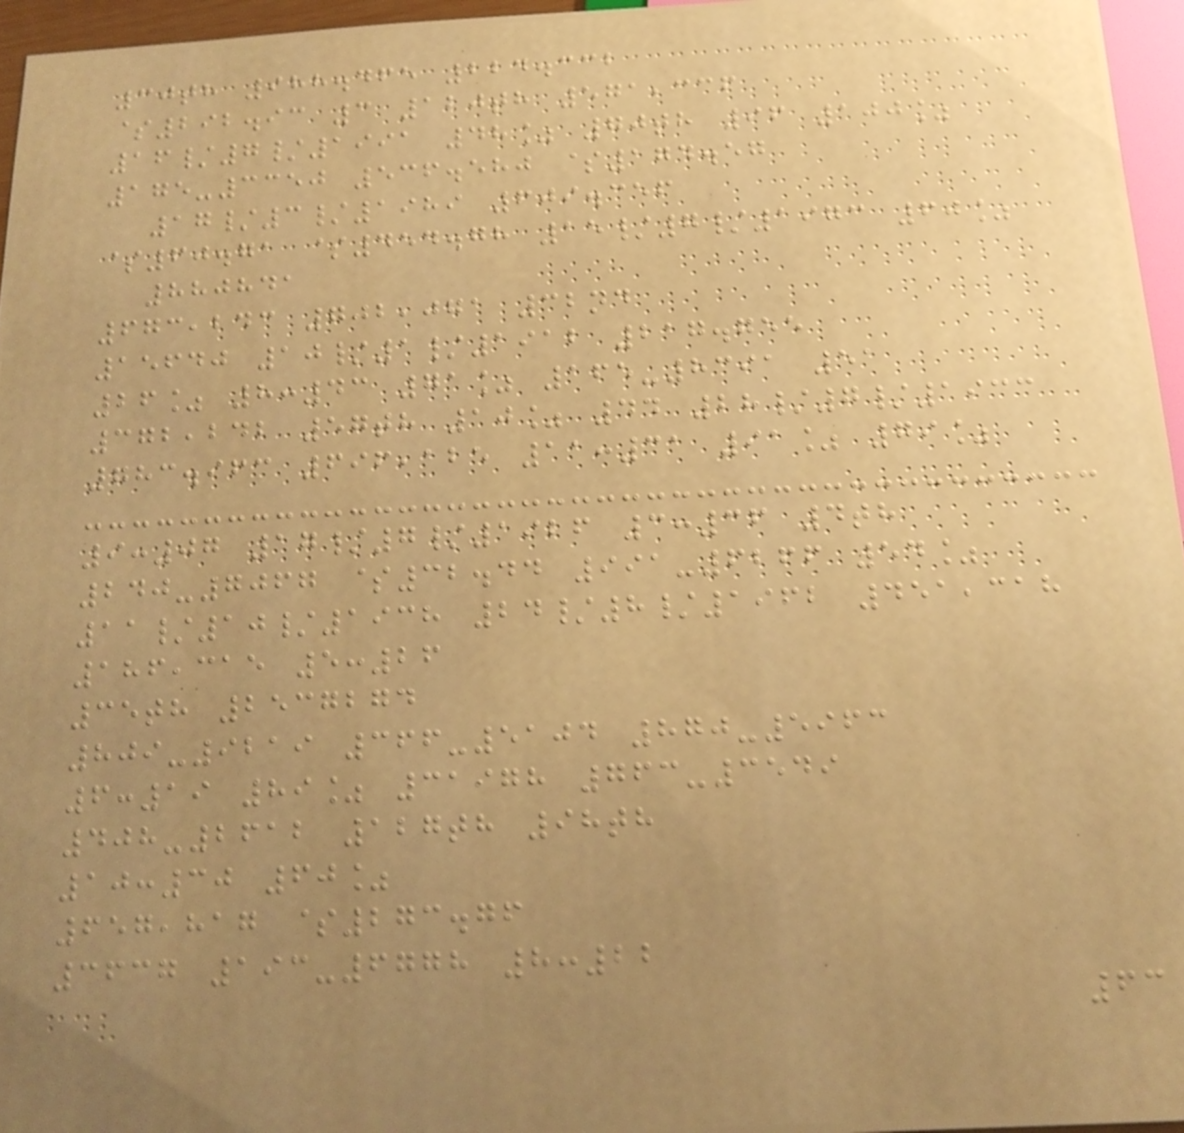30th 988.465 224.332
$292.93 3 120th 571,336
16/7/1991 48% 70th 96 100%
175-3350 536.580 $174.57
17/3/1989 609.356
$60.71 $454.78 15/7/1973 60%
880841
673,243 702,071 32nd
15640 10/1/1912 217.755
26% 8:43 71% 165-8391 51
372,242 57th 10% 44 28/7/1933
783.963 696,125 11:31 91% 79%
9:07 17/7/1926 3:36 4th
240-7067 $32.44 991-6266 54%
11/10/1938 24/8/1962 451,318
186,315 5:26
35th 2537274
809-9219 366-5104 870-5963
6:19 89% 31978 763-3549
408-2612 127th 98th
10:30 60%
657,817 $273.76
3637 193-6778 8:22
63
